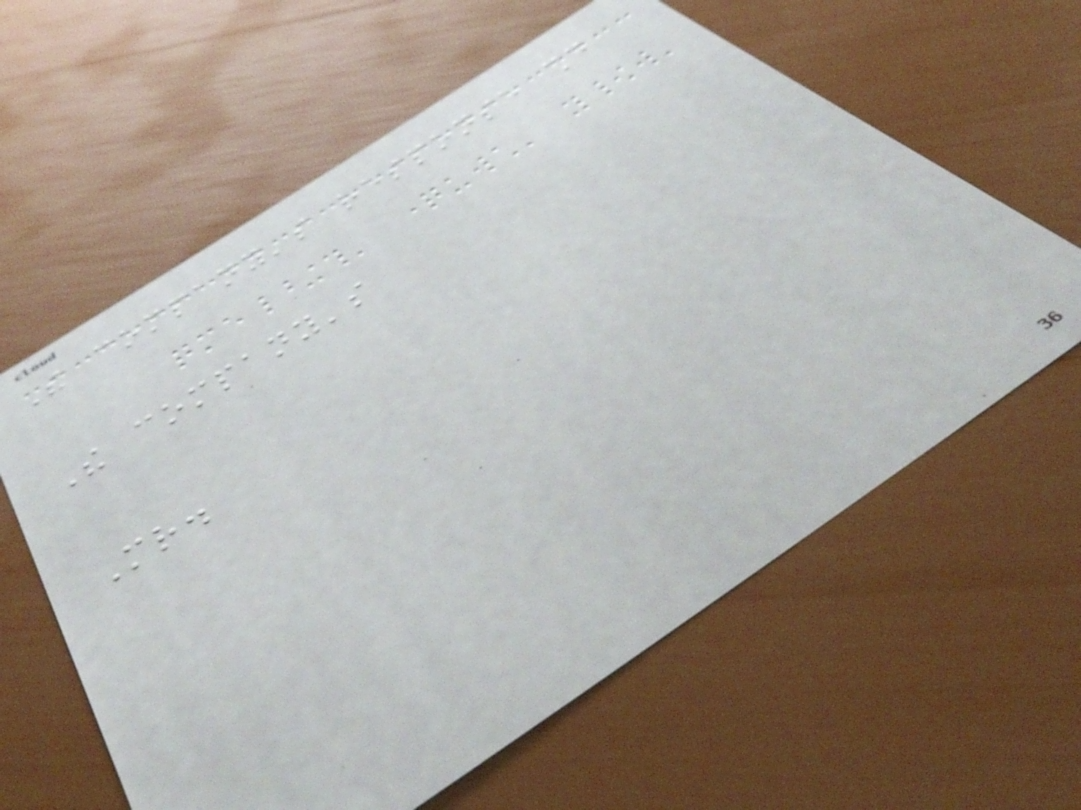The company's response should
The company's
Mr.
